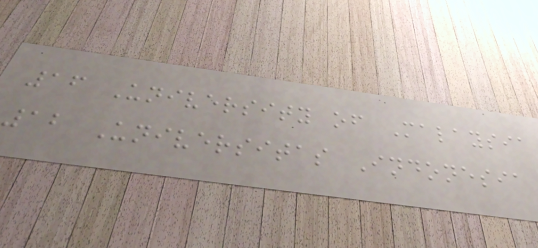16 University of Malaysia
12 Universitas Indonesia
